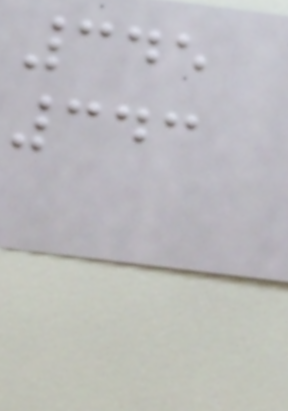345
343
